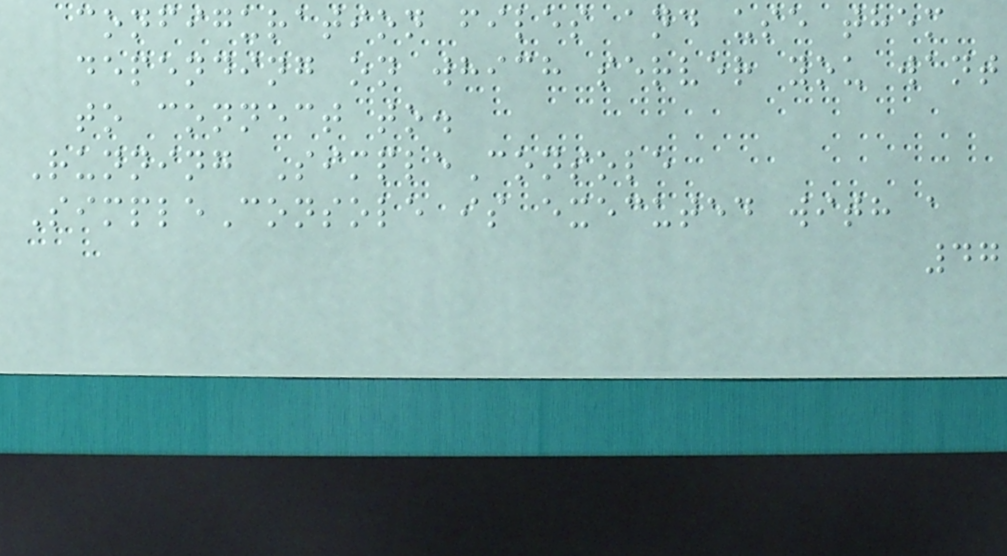configuration files and use them
depending on which server you want
to connect to.
Running SimpleConsole
SimpleConsole is executed with a
47
